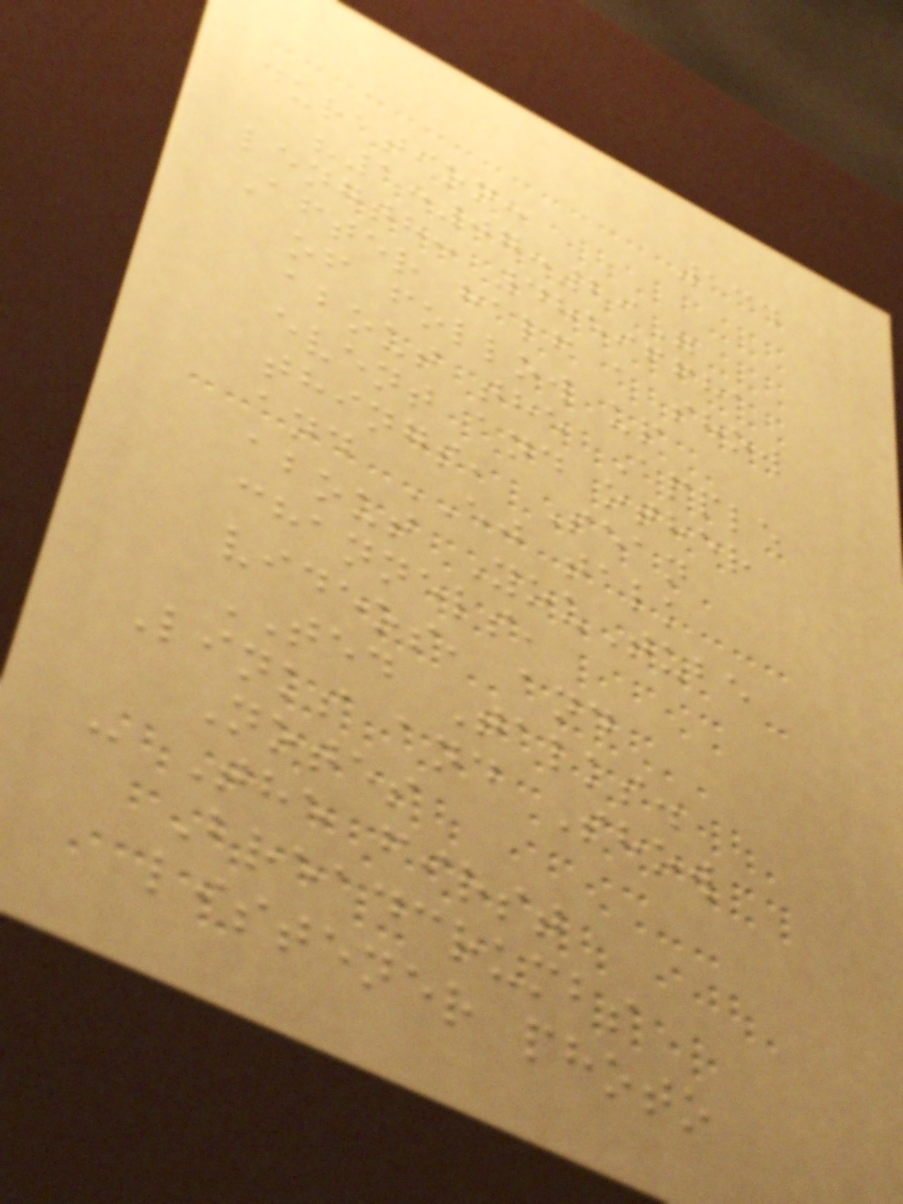134
duration:
"1:07:29"
length: 48596681
After half a show
of follow up
about the Apple
event and other
things, Sean
and EJ talk
about YouTube
channels,
videos, and
TED Talks.
Links and Show
Notes
- The first
Breadcrumbs
listener photo
